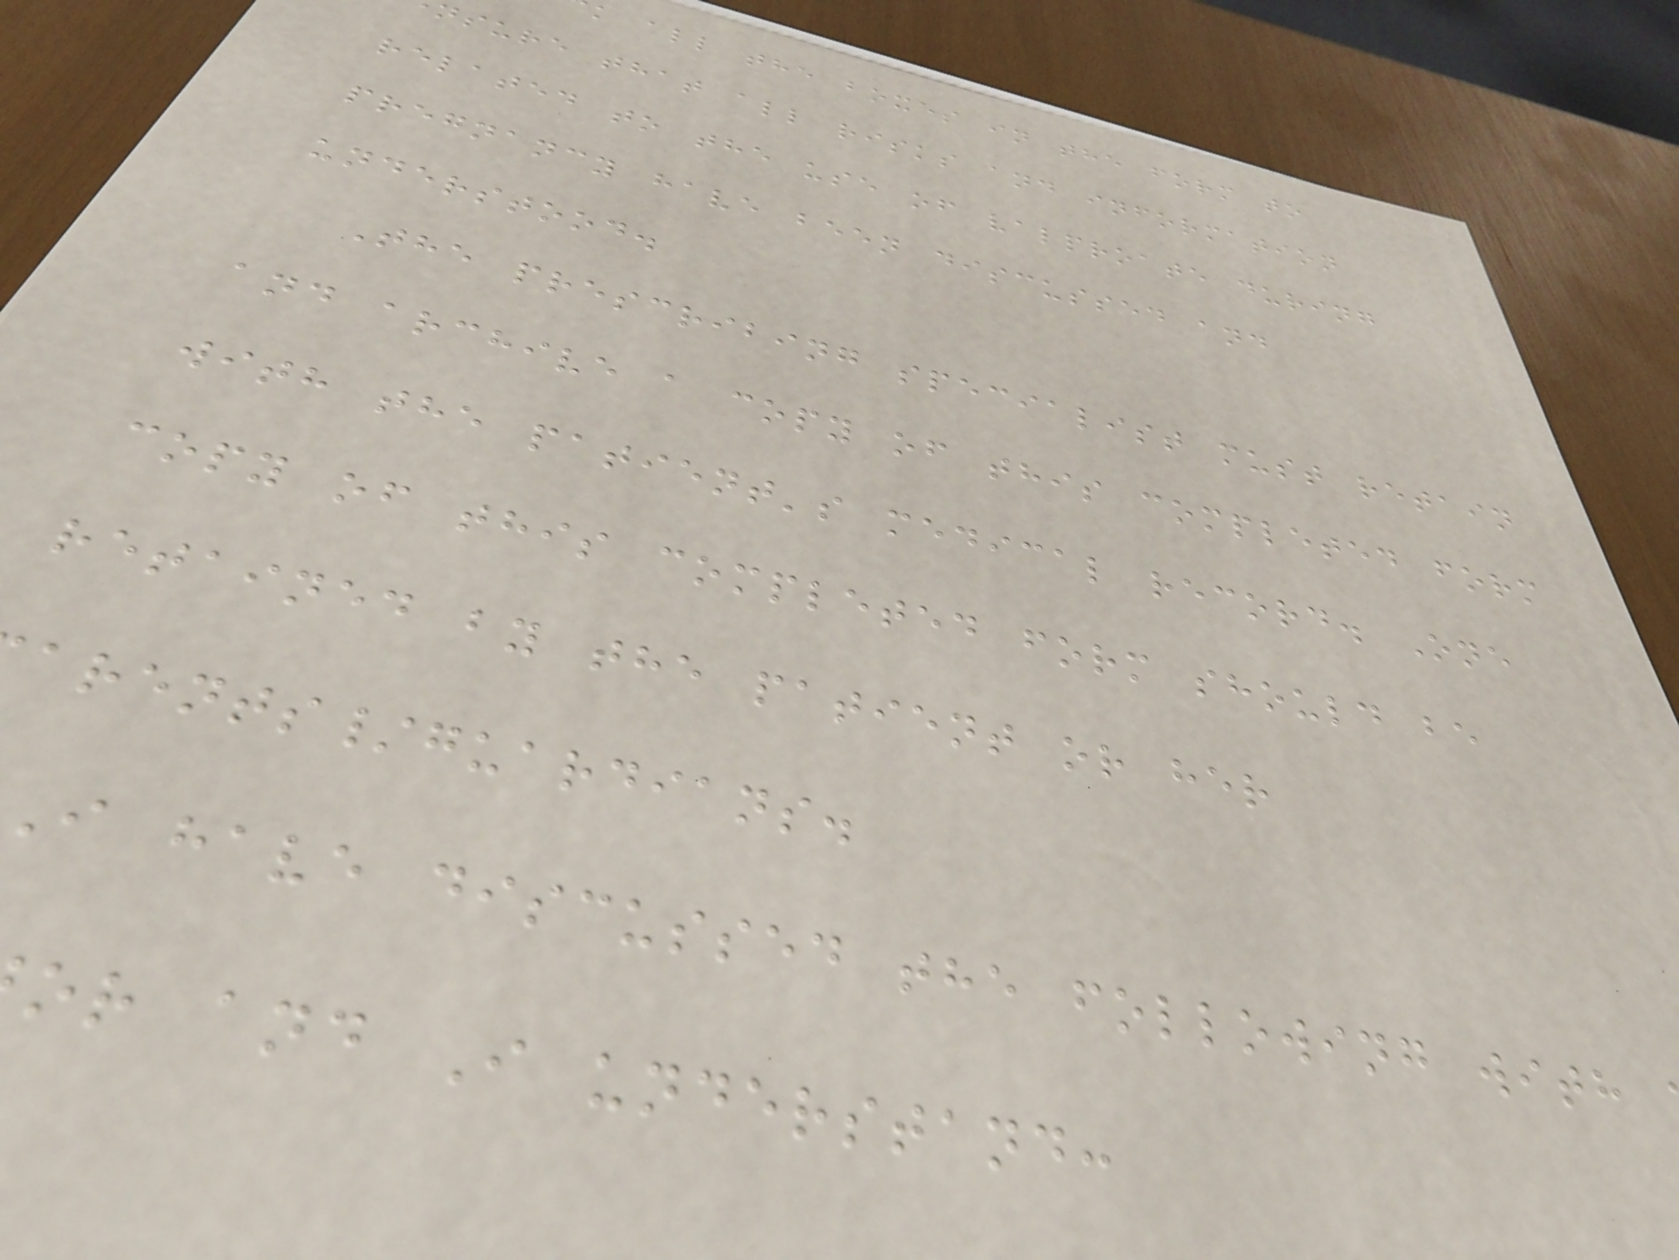k all the boxes in the form to
nsure that all risks and information
related to the use of valproate during
pregnancy have been discussed and
understood.
The prescribing specialist must retain
and archive a copy of this completed form
with the patient's medical record. One
copy of this completed form should be
retained by the patient or her
arents/guardians.
i have discussed the following with
or and I understand:
